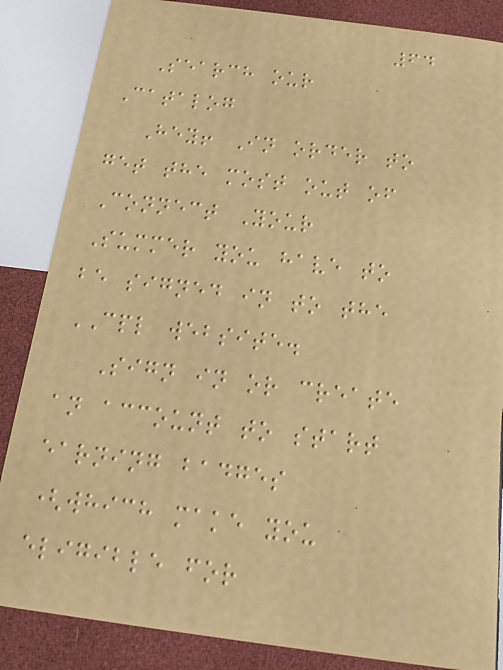64
Search our
Catalog
Hey! In order to
get the most out of
Connect Your
Summer you have to
be signed in to the
CPL website.
Sign in or create
an account to start
earning badges
(which make you
eligible for
